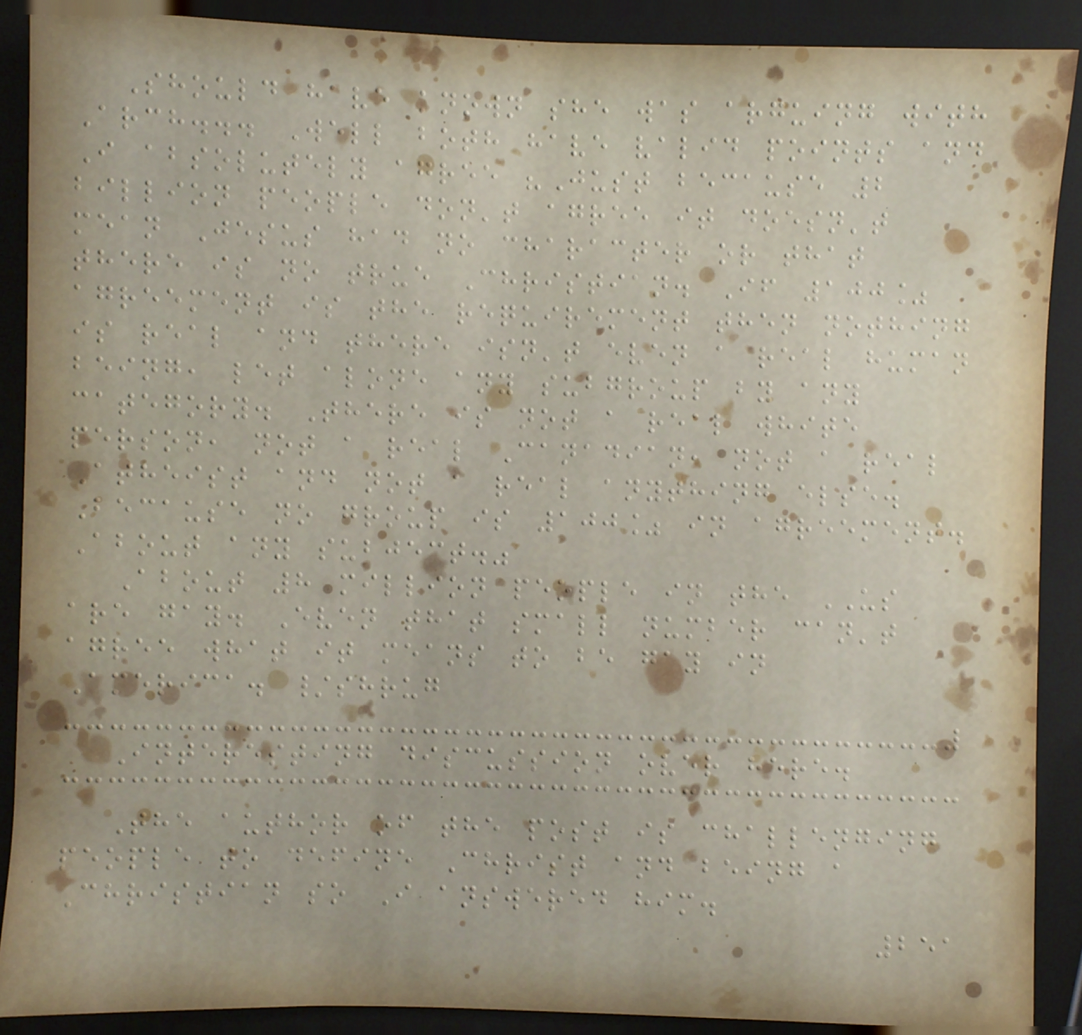Should have known she was arguing with
Arch... Well both have valid points and
I absolutely agree "Just because 2
billion people don't agree it doesn't
mean Jesus had no character or that
there is no true Christian. If 100%
agreement is the requirement then nothing
is real and there isn't even a real human
being, let alone any subgroup by any
category. There is not a real white
person, not a real Canadian, not a real
Atheist and not a real anything else.
Because no group is 100% in agreement.
About any subject."
About 8 million people in the US
are gay. Even that small number can't
agree what it means to be gay in
America. /shrug
Interesting discussion over here.
The author of the post is challenging
people to define Christ and being a
Christian so I answered him.
251
